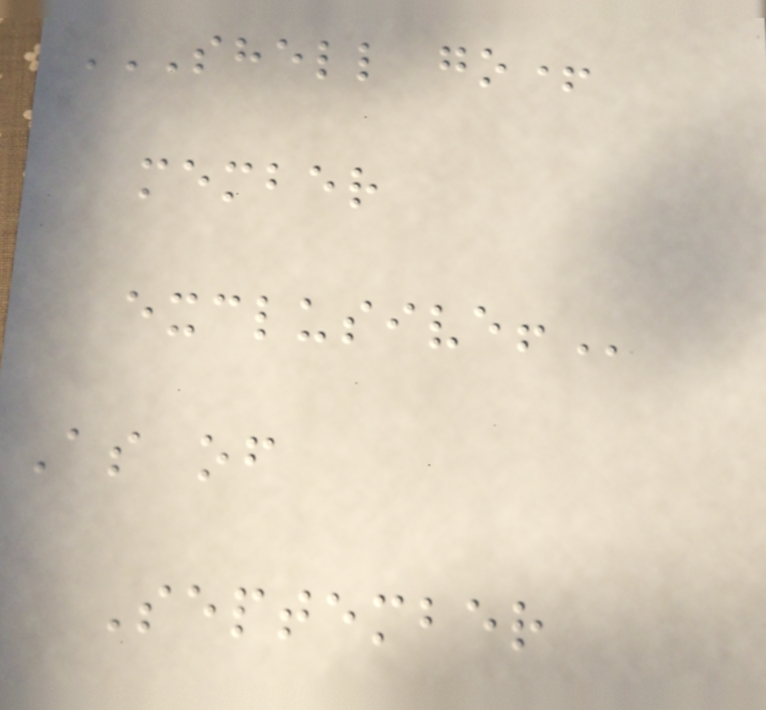SHELL GO+
MEMBER
EXCLUSIVE!
As of
September
